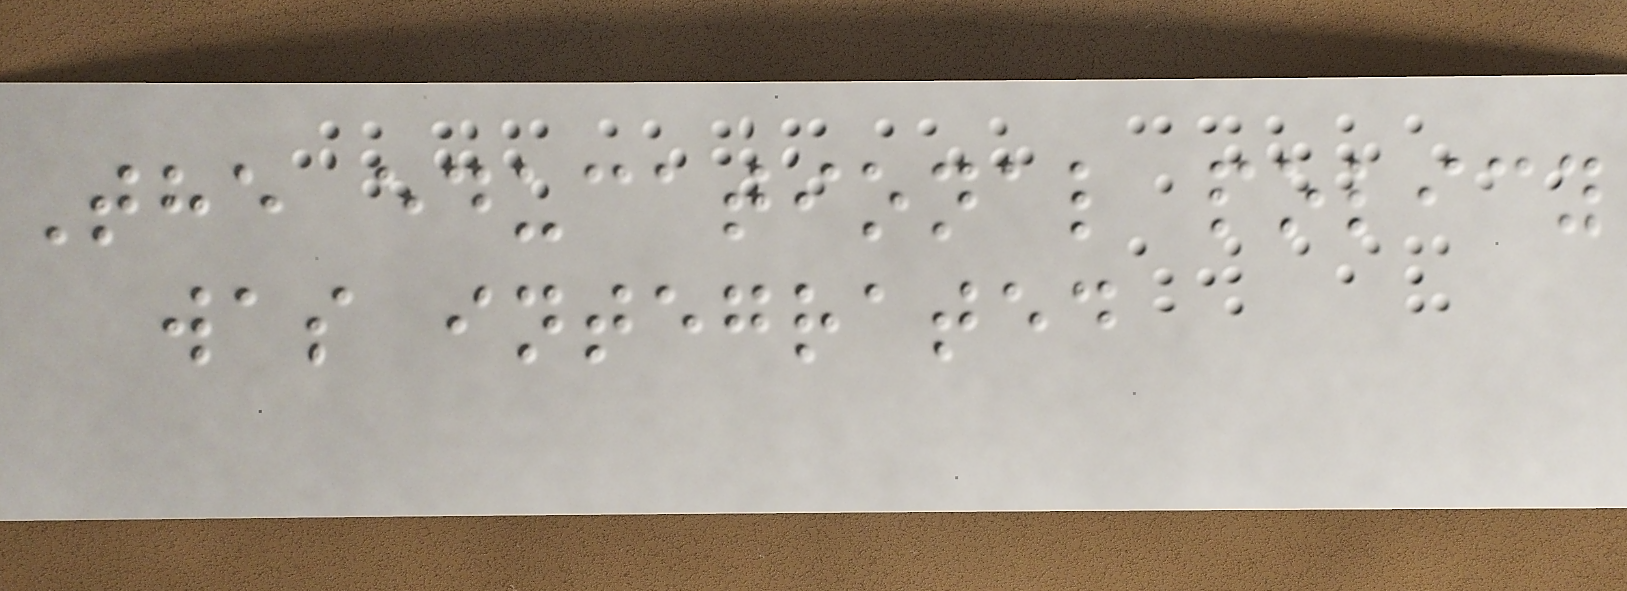The educational policy
was integrated
